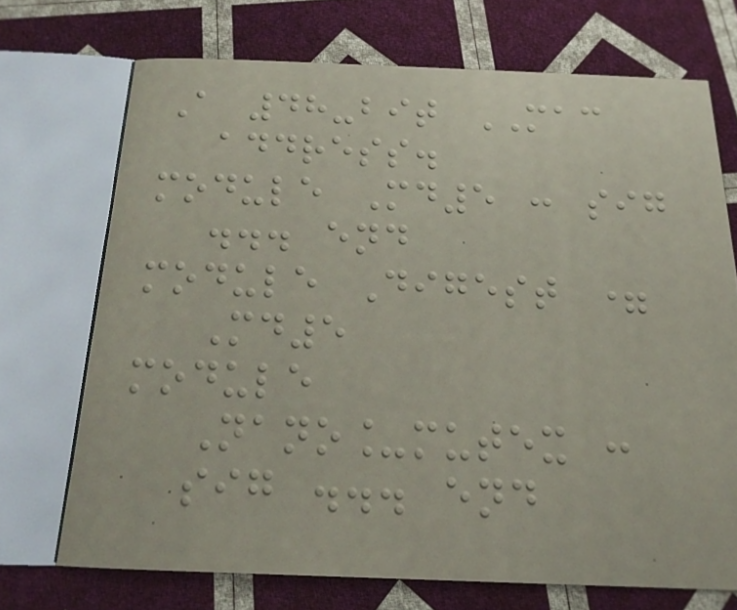A 48-bit MAC
address.
module Md5 : sig
... end
module Digest =
Md5
module
Nano_mutex :
sig ... end
